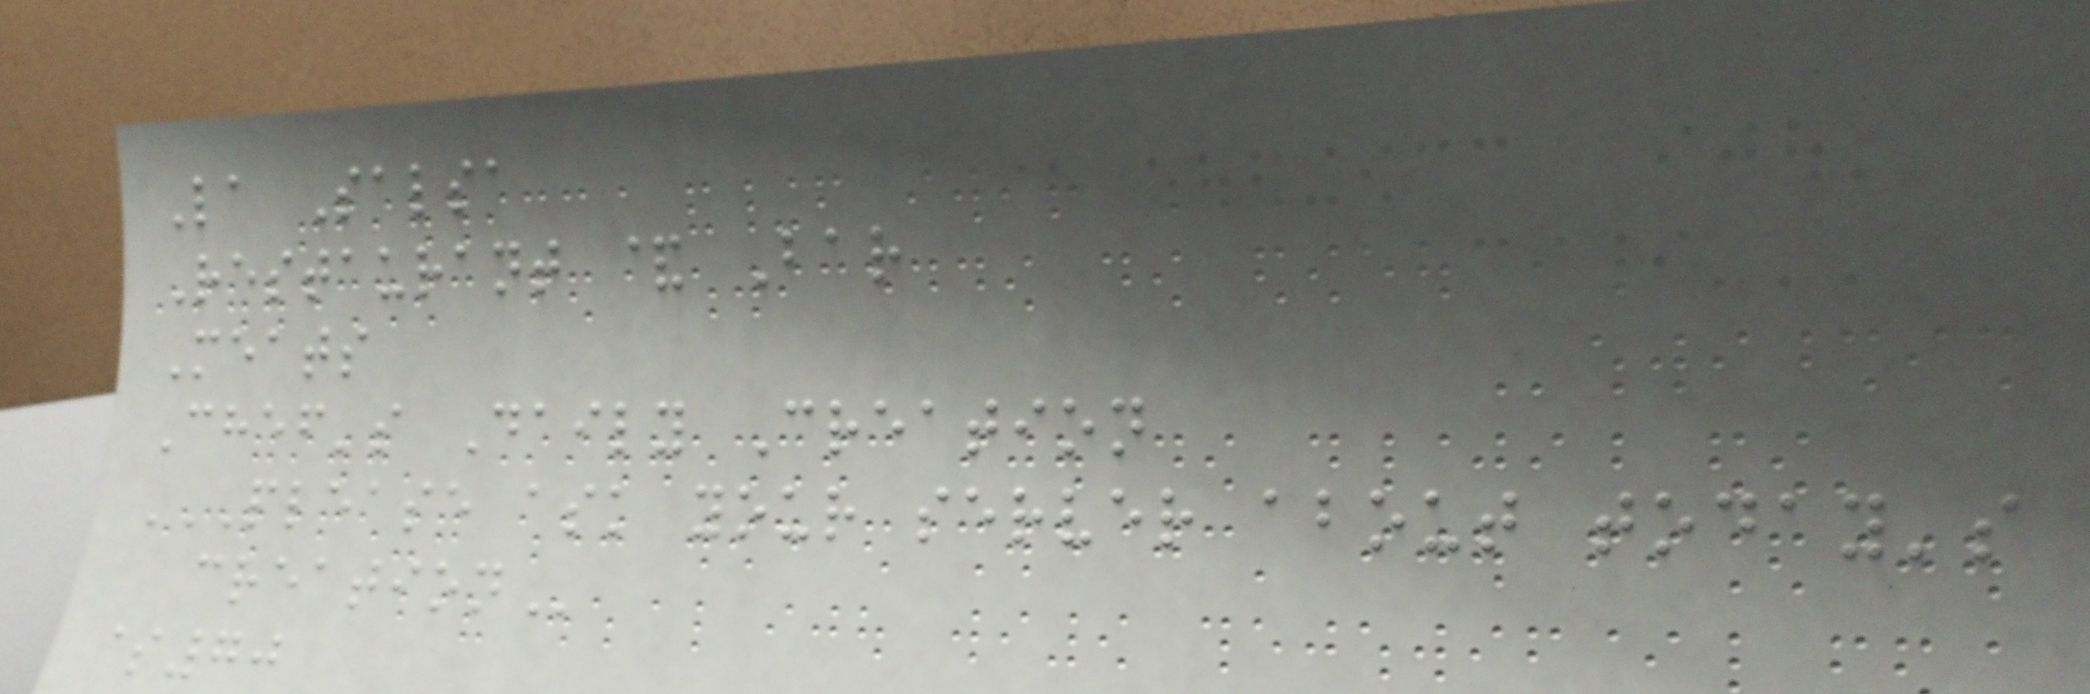La Salsa
Restaurant & Bar
Meats
Chef's Daily Creation
PLEASE ASK YOUR SERVER ABOUT TODAY'S
CREATION
$70
